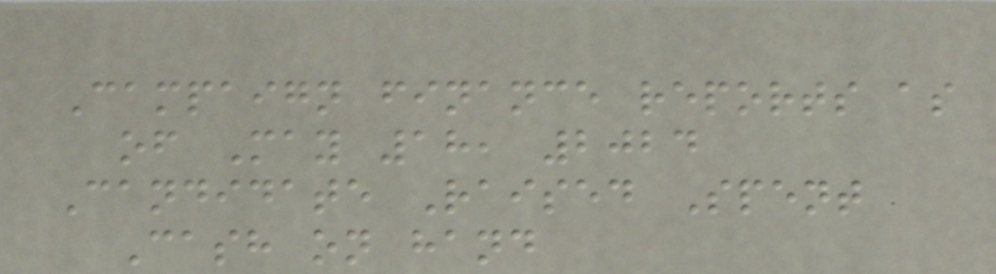Campaign finance reports as
of May 18, 2024
Candidate Raised Spent
Cash on hand
